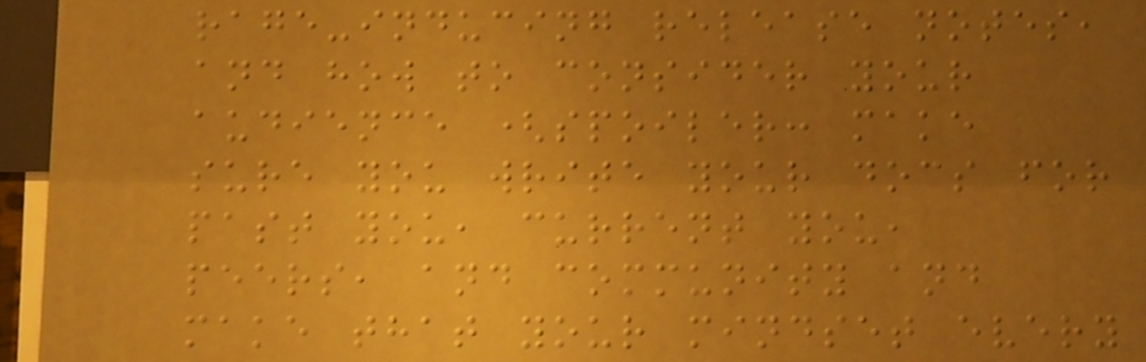rage-inducing release notes,
and how to consider your
audience (spoiler: make
sure you write your docs for
past you, current you,
peers, and community and
make that your mindset every
